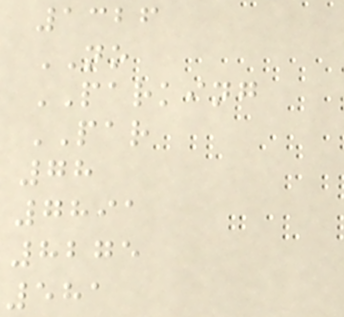1326
NO
PARKING
PAR
78
7891
8275
581
